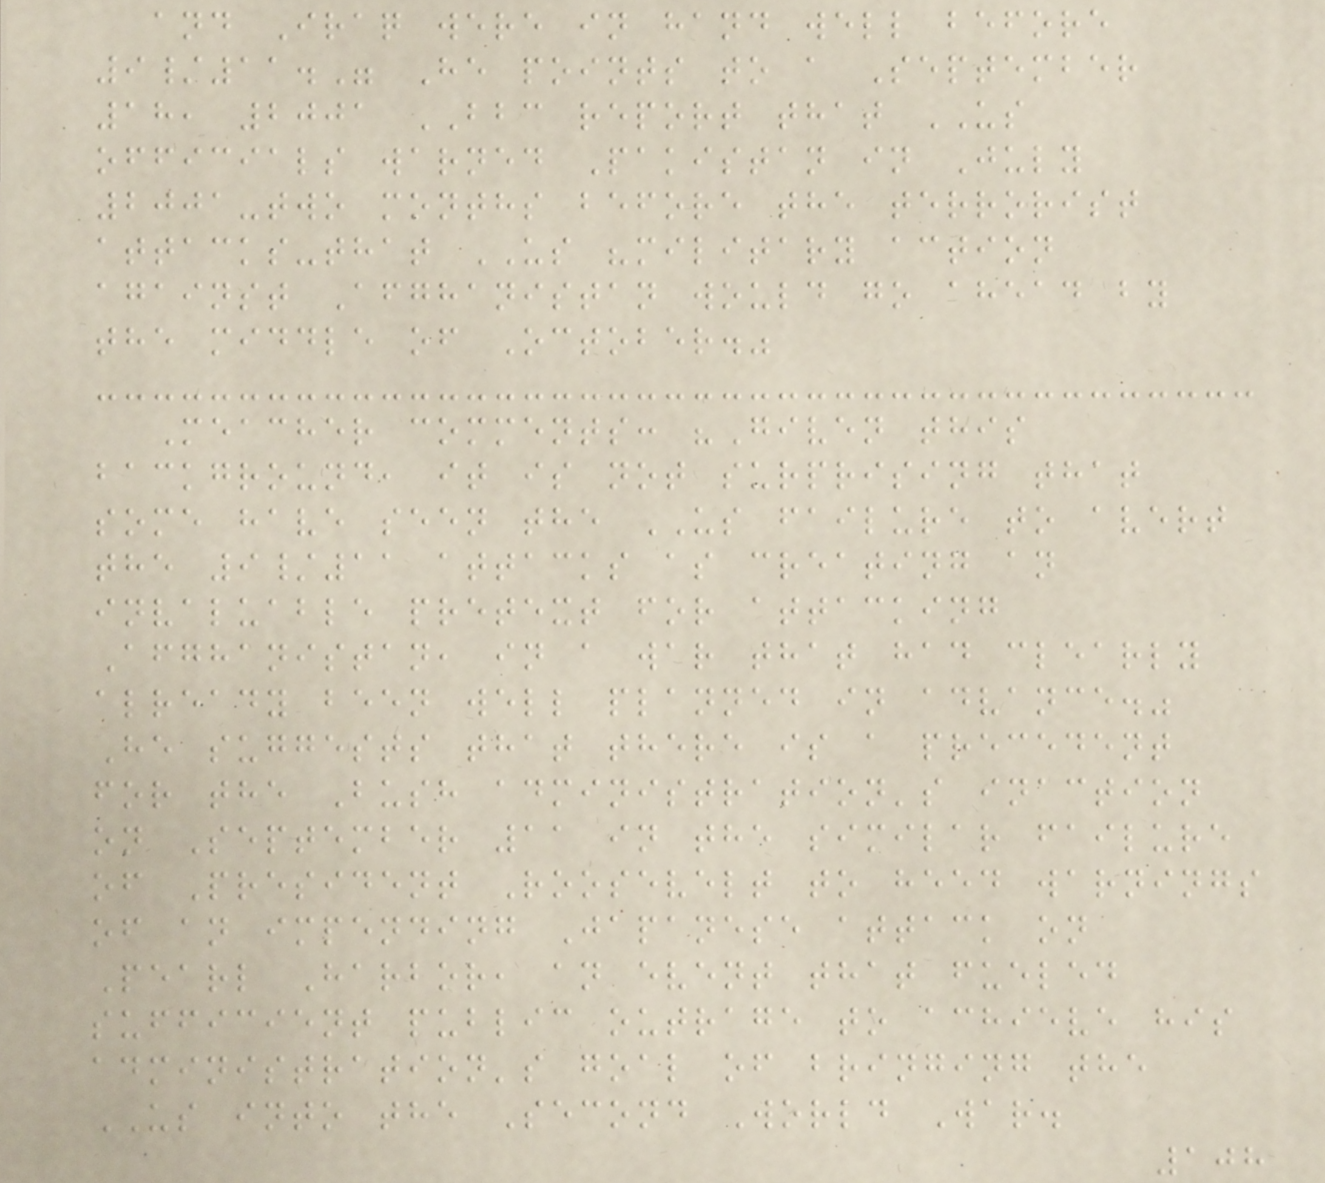and Iraq were in hand well before
9/11." He points to a September
18, 2001 BBC report that US
officials warned Pakistan in July
2001-two months before the terrorist
attacks-that US "military action
against Afghanistan would go ahead by
the middle of October."
Meacher comments: "Given this
background, it is not surprising that
some have seen the US failure to avert
the 9/11 attacks as creating an
invaluable pretext for attacking
Afghanistan, in a war that had clearly
already been well planned in advance."
He suggests that there is a precedent
for the Bush administration's inaction
on September 11 in the similar failure
of President Roosevelt to heed warnings
of an impending Japanese attack on
Pearl Harbor, an event that fueled
sufficient public outrage to achieve his
administration's goal of bringing the
US into the Second World War.
108
